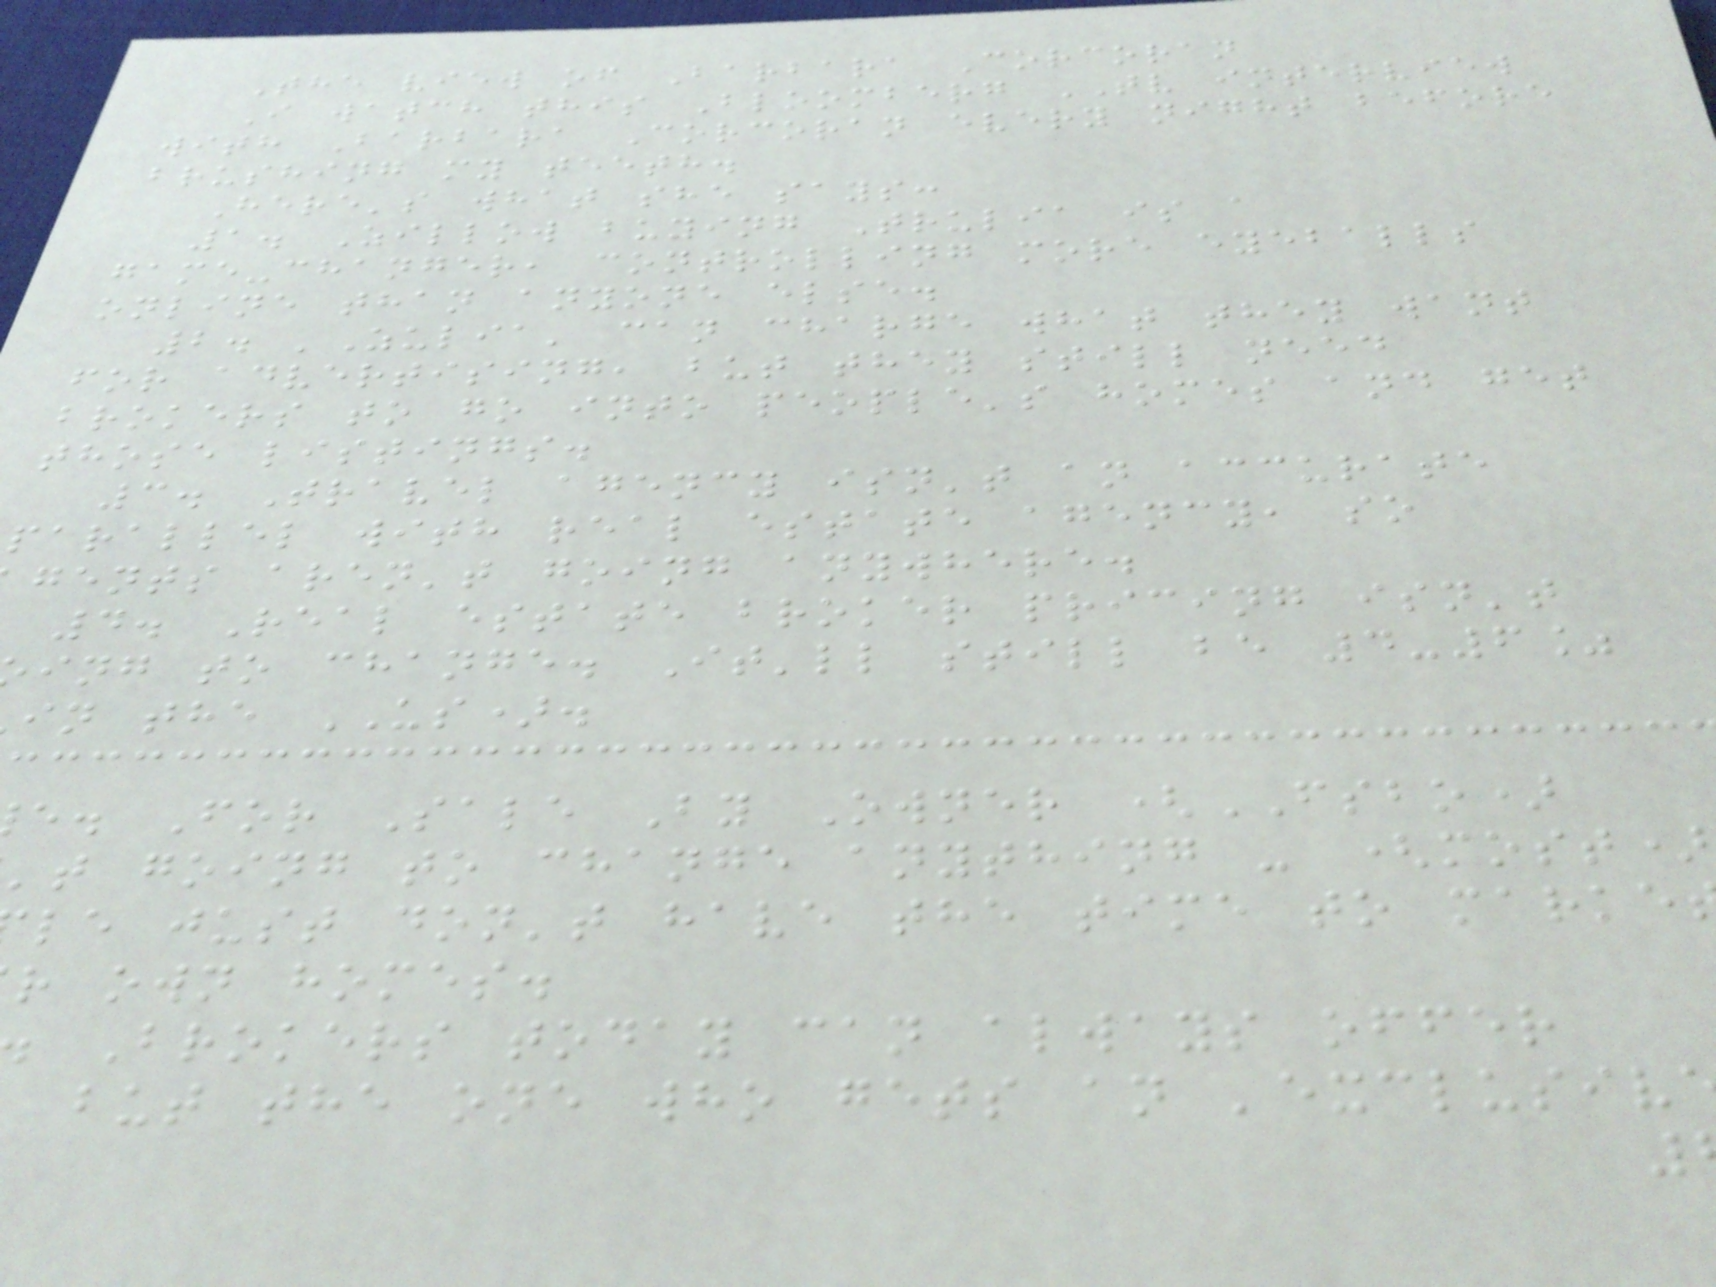The view of Barbara Corcoran
I watch this Bloomberg TV interview
with Barbara Corcoran every night before
brushing my teeth.
Here's what she says:
1. Zillow buying Trulia is a
game-changer, controlling more eyeballs
online than anyone else.
2. 'Zulia' can charge what they want
for advertising, but they still need
brokers to go into people's homes and get
those listings.
3. Travel agency isn't an accurate
parallel with real estate agency, so
gents aren't going anywhere.
4. Real estate broker pricing isn't
ing to change. It'll still be 4-6%
in the US).
e. For Sale By Owner (FSBO)
't going to change anything - (most)
le just don't have the time to marke
r own homes.
Brokers today can always offer
but the one who gets an 'exclusiv
